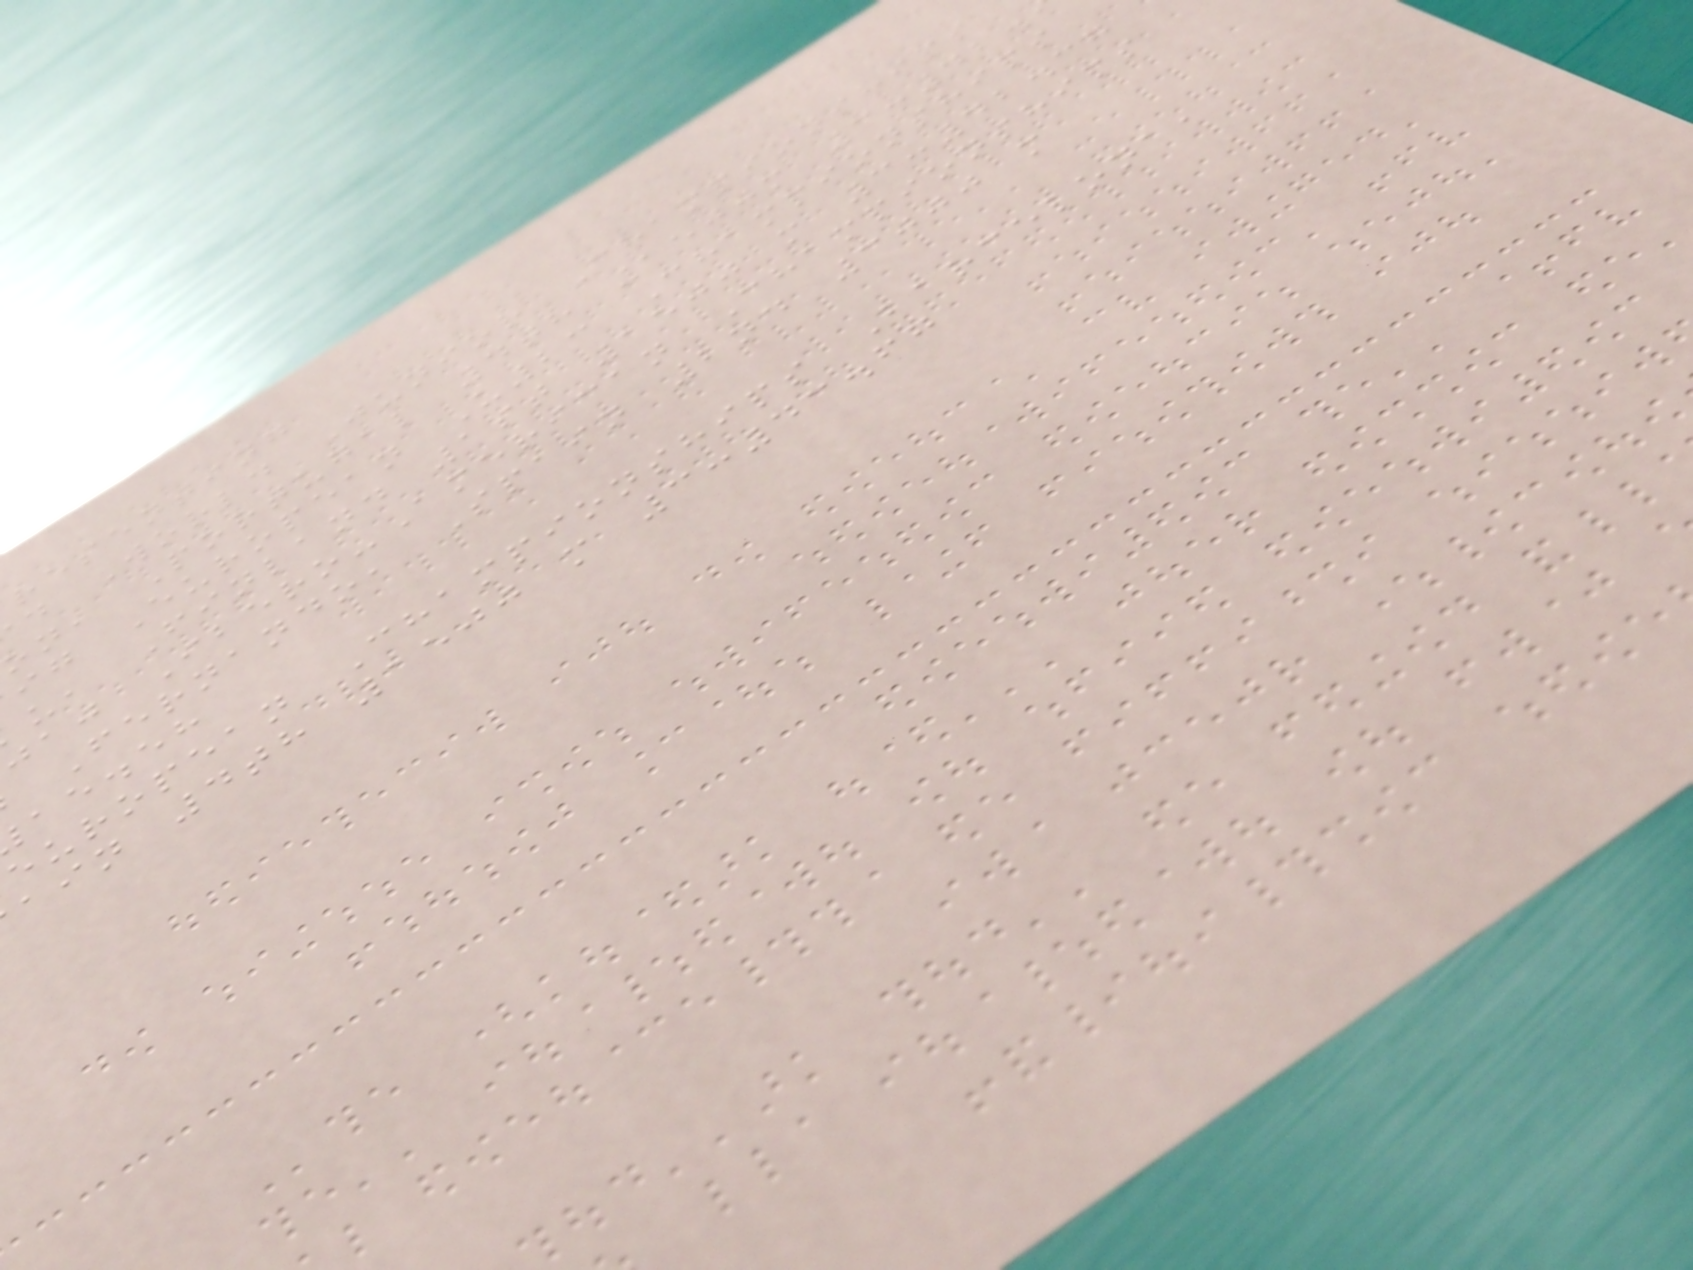resenting
d World Junior Championships
on, Portugal 4th 1500m 3:42.
ig European U23 Championships
u, Finland 1st 1500 m 3:42.37
jaj Ibero-American Championships
Fernando, Spain 2nd 3000 m
ae.eh
european Championships Barcelona,
ain 4th 1500 m 3:43.67
